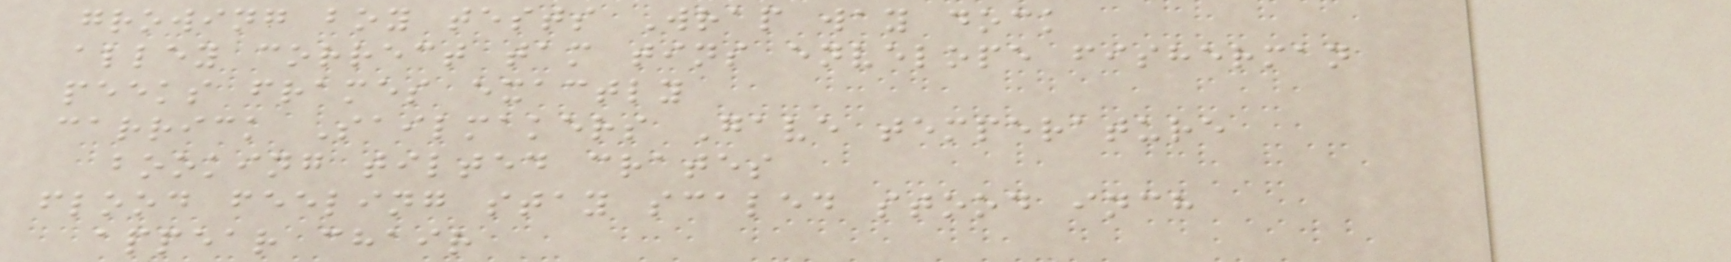growing boy tests Wrap way dock
alley correct tam tins envelope fisherman
peeks frames exactly
carrick Sailmakers Gave temperature
booking tilted crates
flood feeling stay scaled stood inch
appear chair
